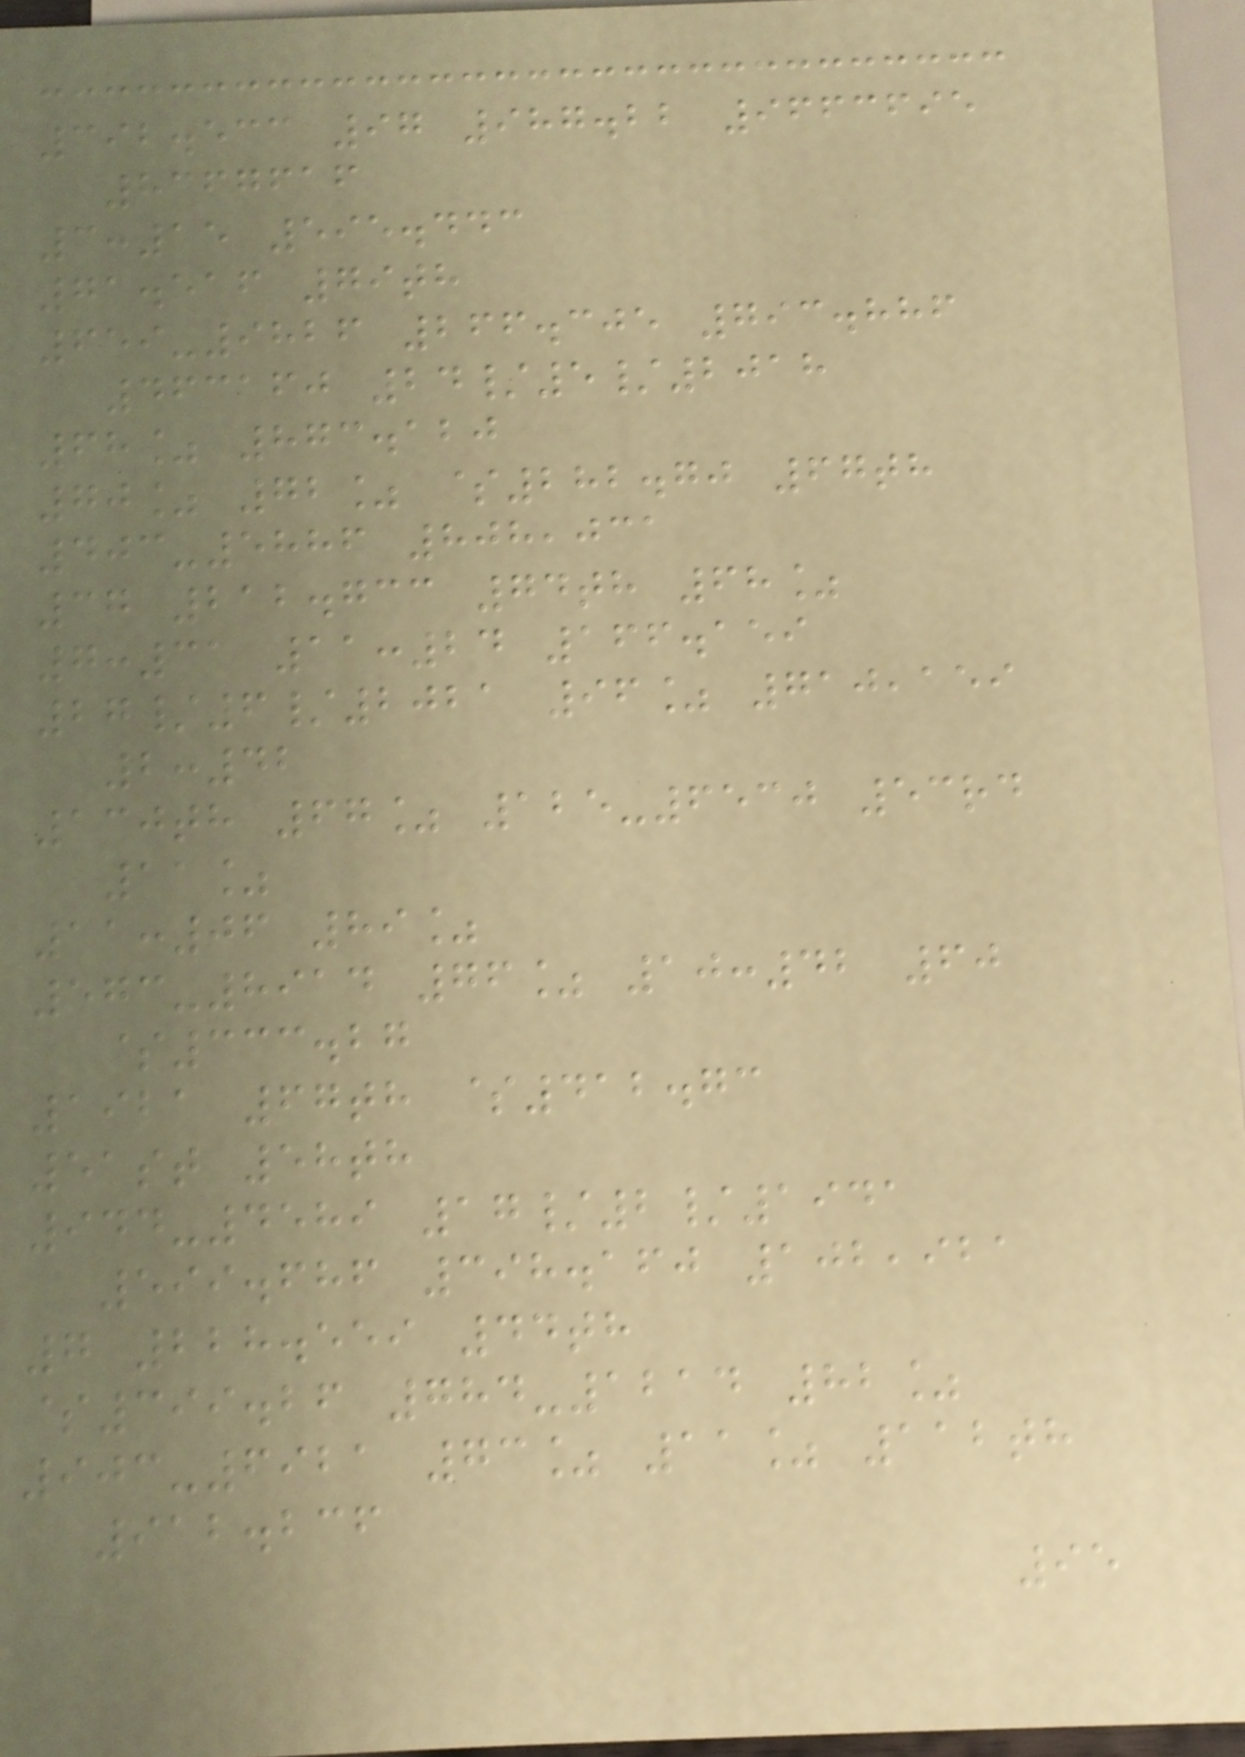392.533 97 987.22 9663695
8367616
3:15 595.443
71.516 79th
659-9826 266.305 793.886
463160 24/5/2018
68% 873.120
70% 72% $282.70 67th
403-5886 808,031
37 212.733 74th 68%
7:31 11:24 166.159
27/6/2021 96% 710,159
2:42
130th 67% 125-6530 53rd
11%
11:06 89%
573-8914 76% 10:42 60
$333.27
1921 67th $412.73
51st 58th
944-4589 17/2/1941
599.686 398.160 102,921
7 228.559 44th
$399.26 784-1214 82%
903-6921 73% 11% 112th
912.236
95
